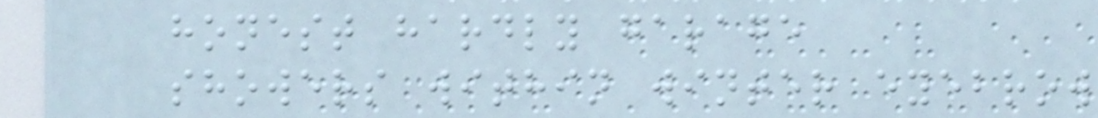honest hardly garage
showers within winter eyebrow
